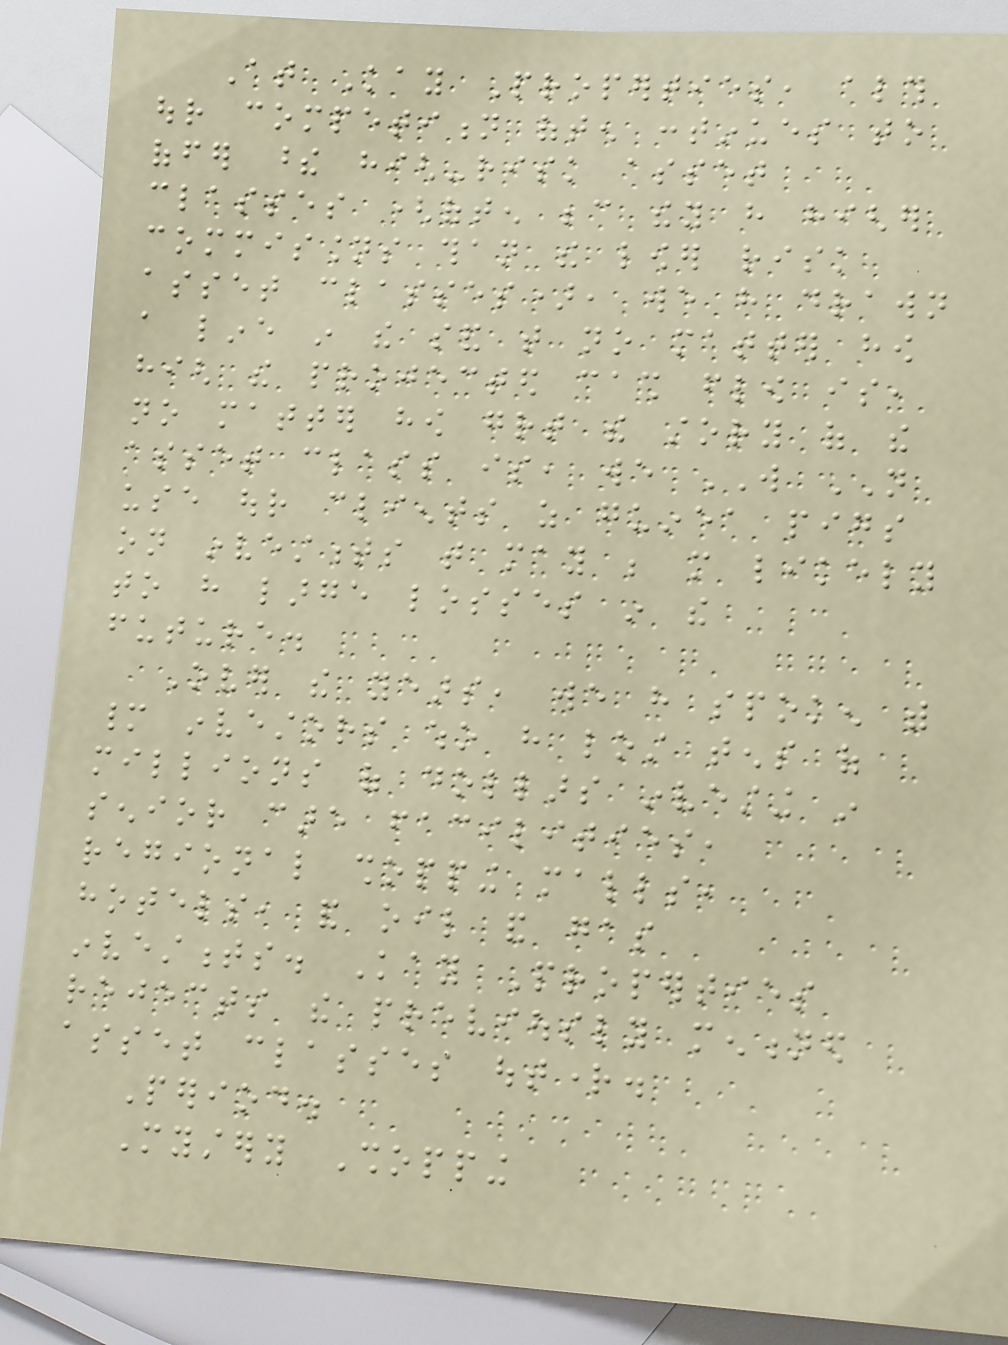At Kay Properties, although
our competition often continues to
offer these high-risk asset
classes (often because they have higher
commissions than the lower risk
asset classes), we have drawn
a line in the sand that no matter how
high the projected cash flow is,
no matter how great the story of the
asset class is, we WILL NOT
use our clients as guinea pigs
on investments that may be more likely
to have large losses in the
future.
Over the years, we have spoken with
many investors who have lost tens of
millions of dollars investing in
senior care facilities,
regional shopping malls,
hotels, and oil and gas
investments. Kay Properties
rejects the previously mentioned
asset classes outright.
Period.
Mystery Shopping
